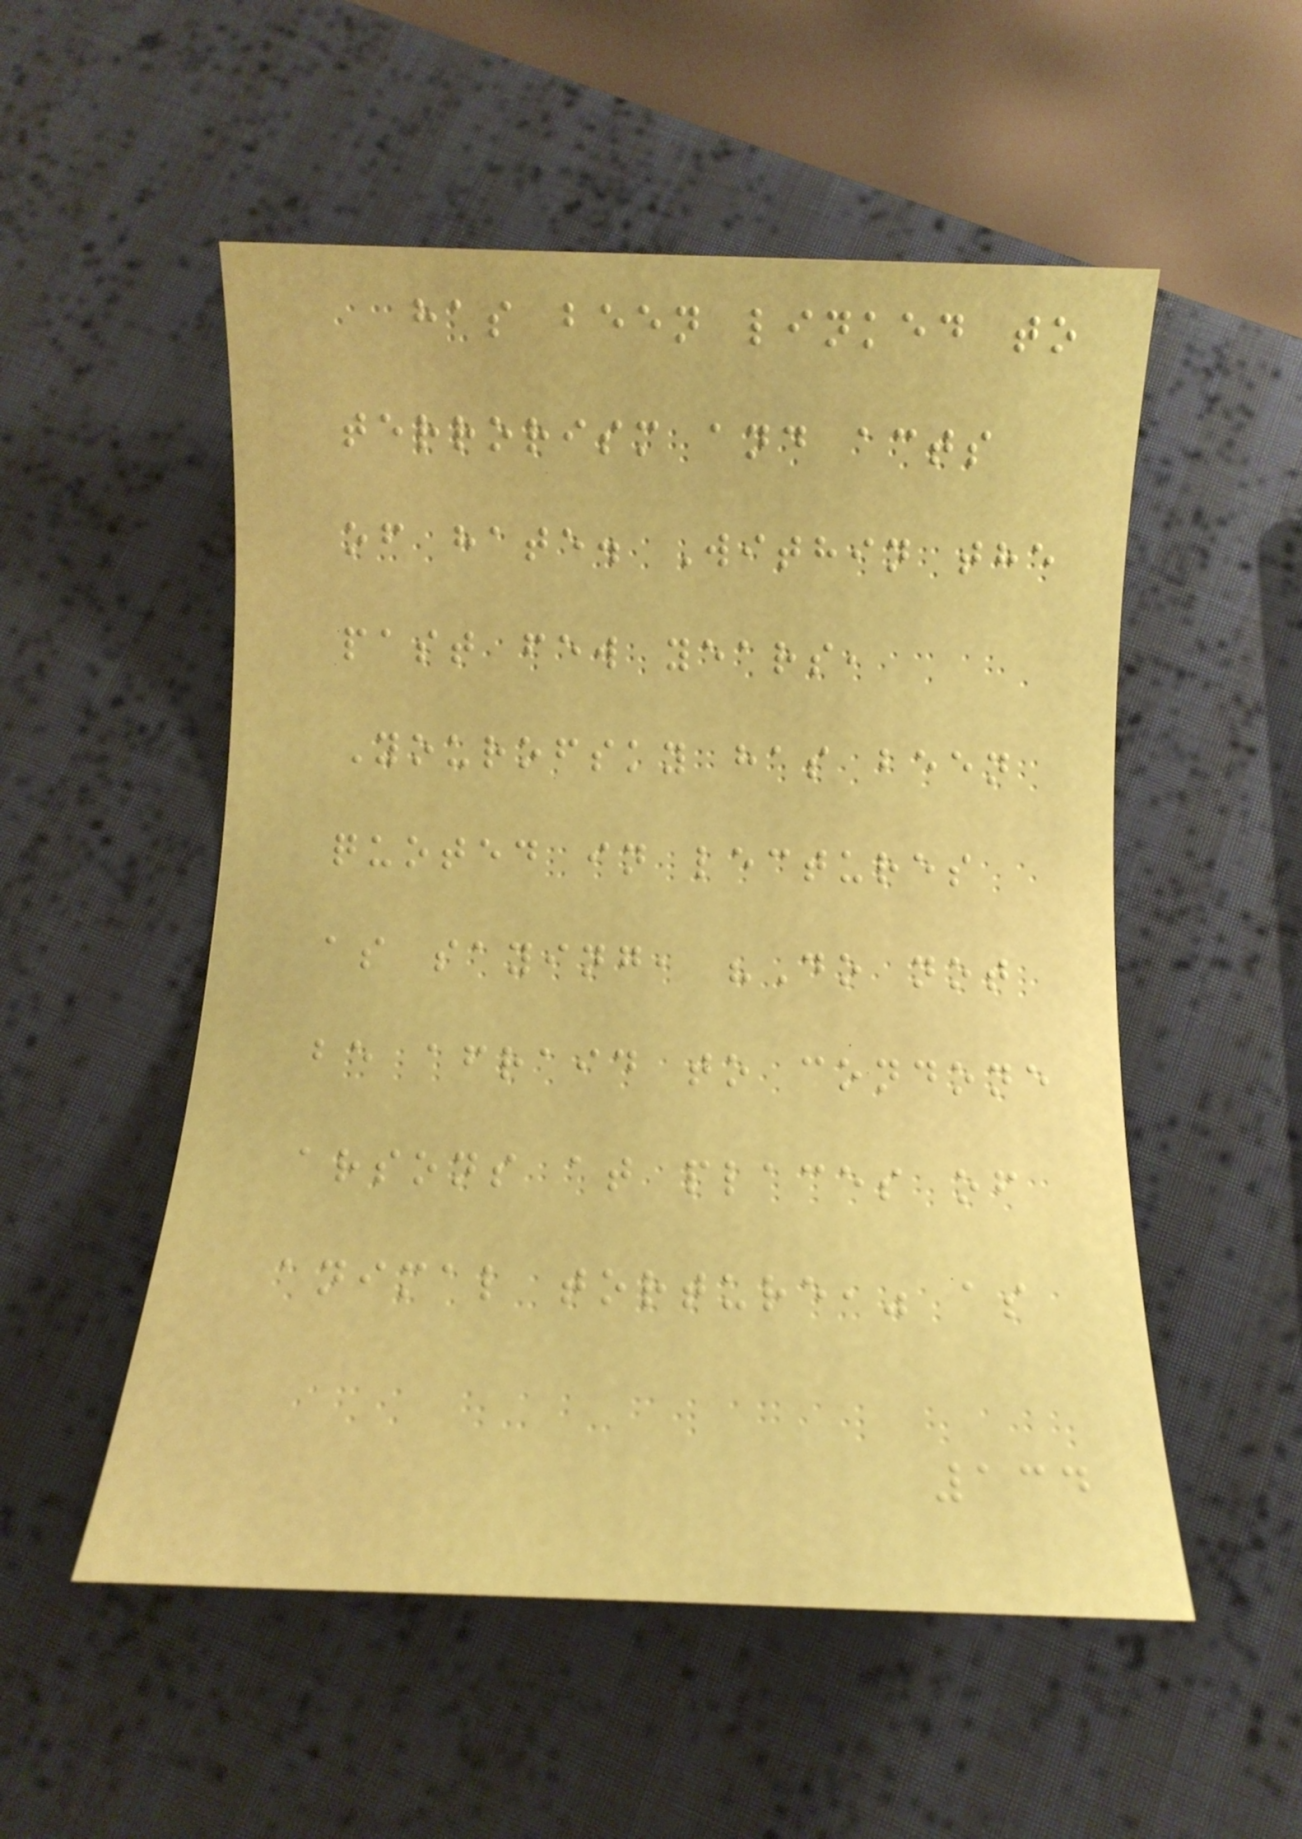has been linked to
terrorism and acts
of hate. Within the
past few years,
Yourofsky has been
quoted in lectures
as saying, "Do not
be afraid to condone
arsons at places of
animal torture," as
134
